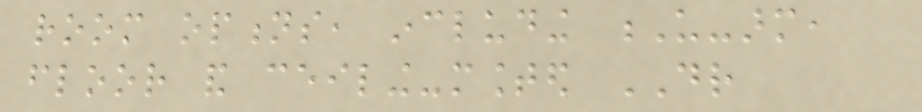room options, including U-arm,
floor and ceiling-mounted DR
